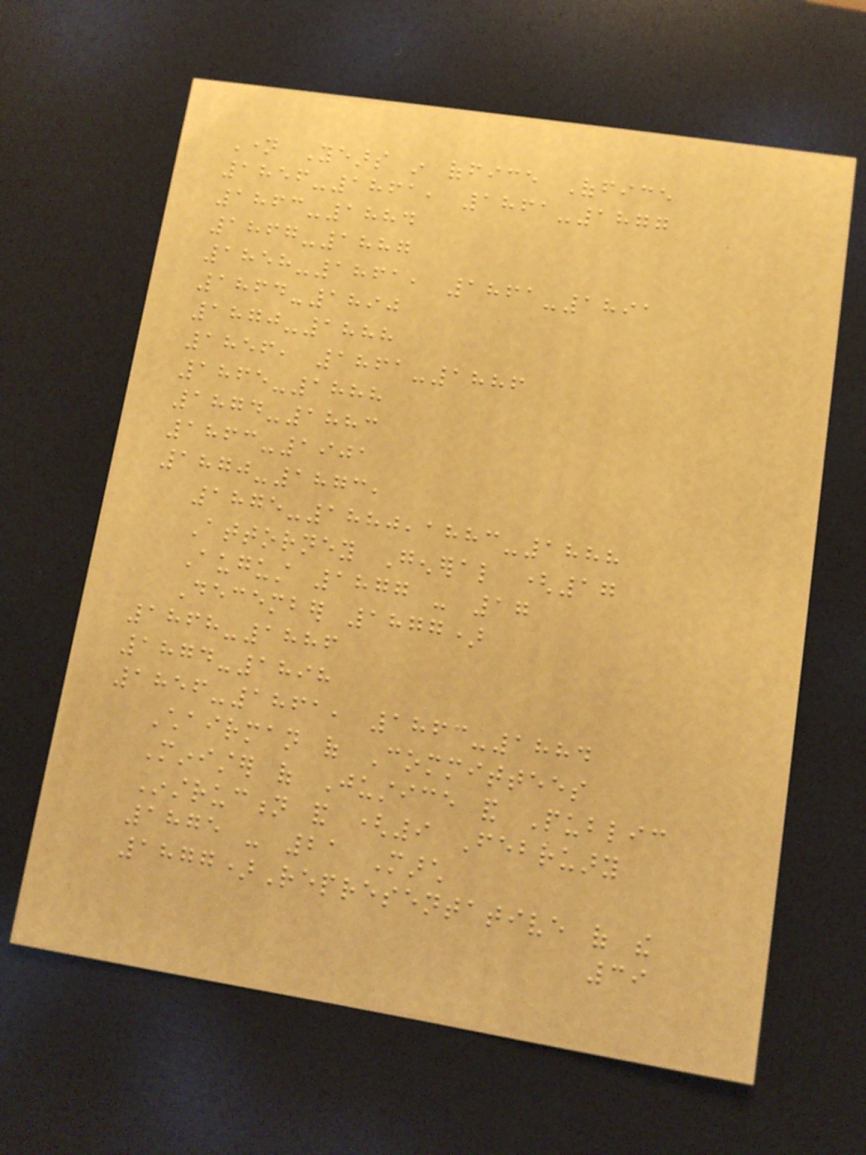Name Years in office Office
1856-1861, 1861-1877
1863-1884
1867-1887
1858-1861, 1861-1891
1864-1890
1870-1888
1856, 1861-1886
1865-1888
1874-1883
1863-1901
1870-1873,
1875-1880,1883-1888
Attorney General (17
August 1877 - 17
December 1877)
1868-1886
1874-1898
1856-1861, 1863-1884
Chairman of Committees
Minister of Justice and Public
Instruction and (9 February
1875 - 21 March
1877)Representative of the
39
